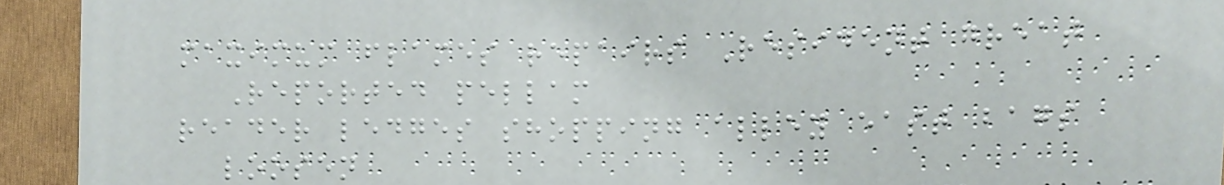maximum flames repairs Resident great
Reported pellam
reader ledges shopping alley east bags
loosen
